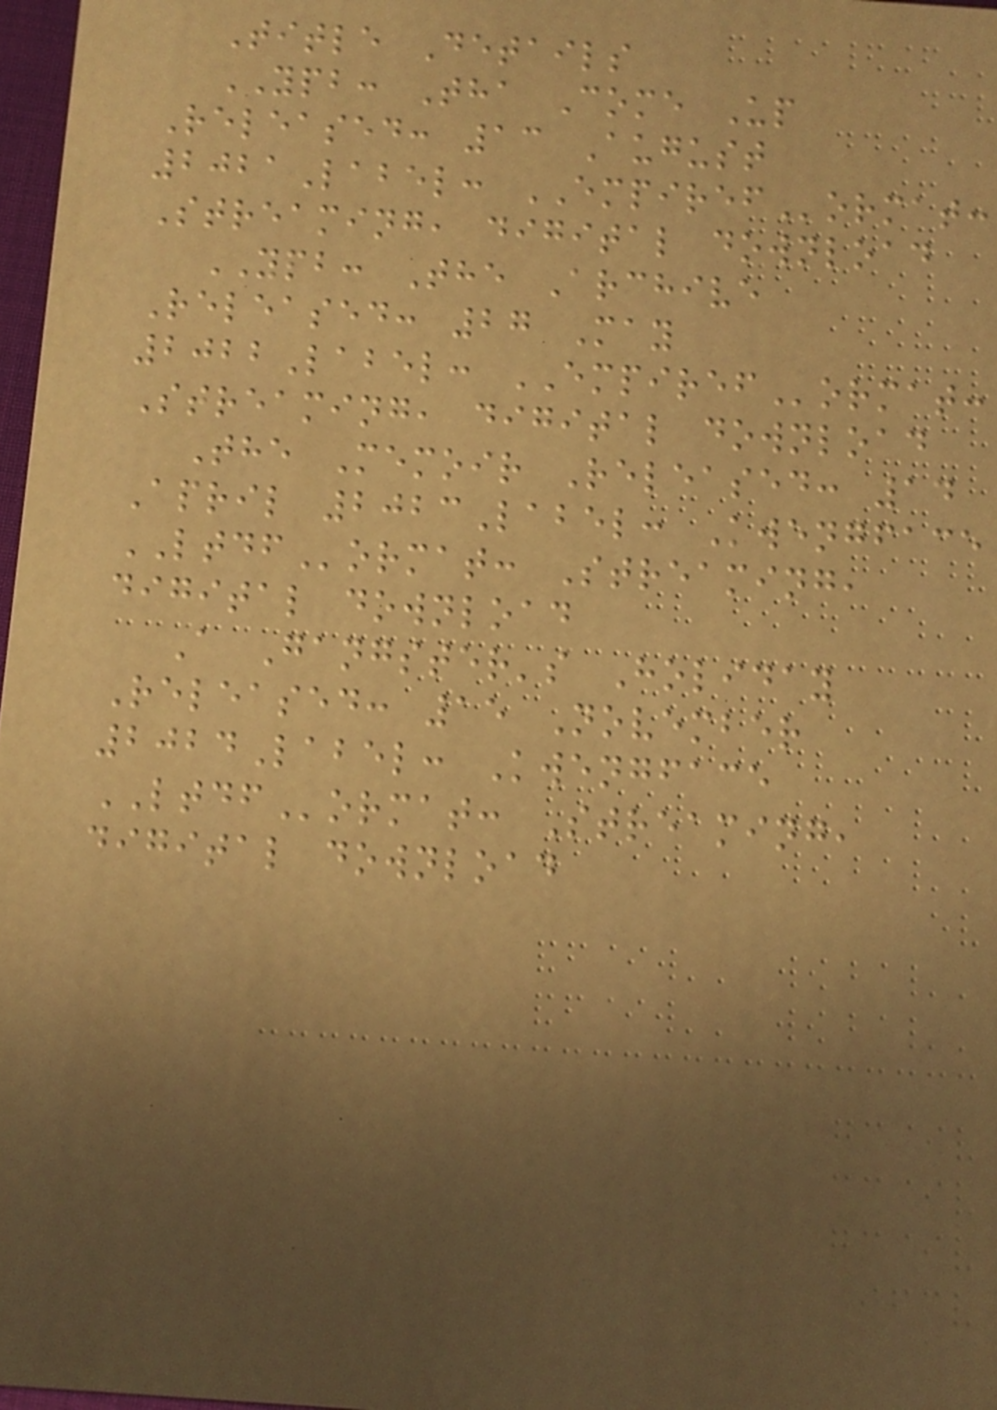Title Details
YPB: Tha Come Up
Released: 13 August
2021Label: EMPIREFormat:
Streaming, digital download
YPB: The Archive
Released: 27 May
2022Label: EMPIREFormat:
Streaming, digital download
The Memoir Released: 14
April 2023Label: Kwengface
LTDFormat: Streaming,
digital download
A Gangster's Holiday
Released: 15 November
2024Label: Kwengface
LTDFormat: Streaming,
digital download
